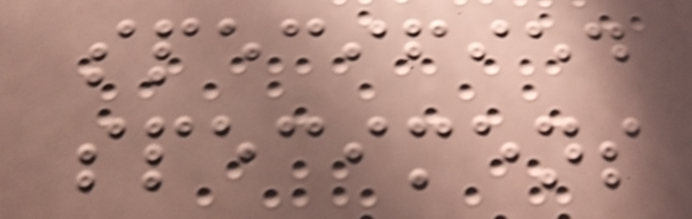specified
specimens
